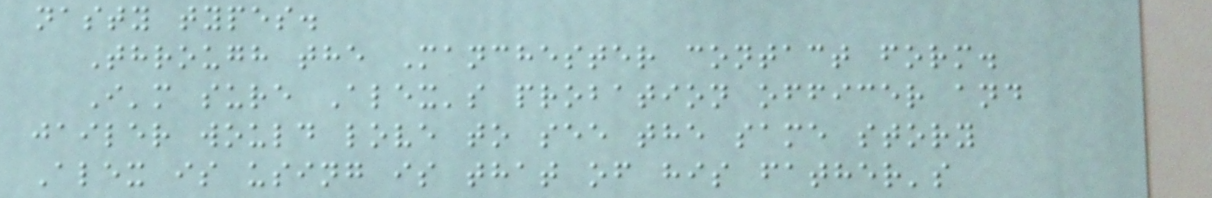nasty types.
Through the Manchester contact form.
I'm sure Alex's probation officer and
jailer would love to see the same story
Alex is using is that of his father's
